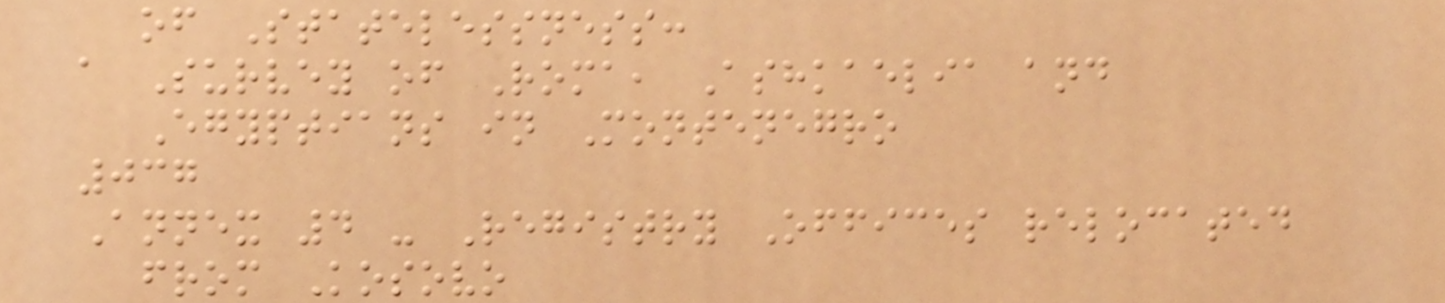of Statelessness:
a Survey of Roma, Ashkaelia and
Egyptians in Montenegro
037
Annex 4 - Registry Offices relocated
from Kosovo
